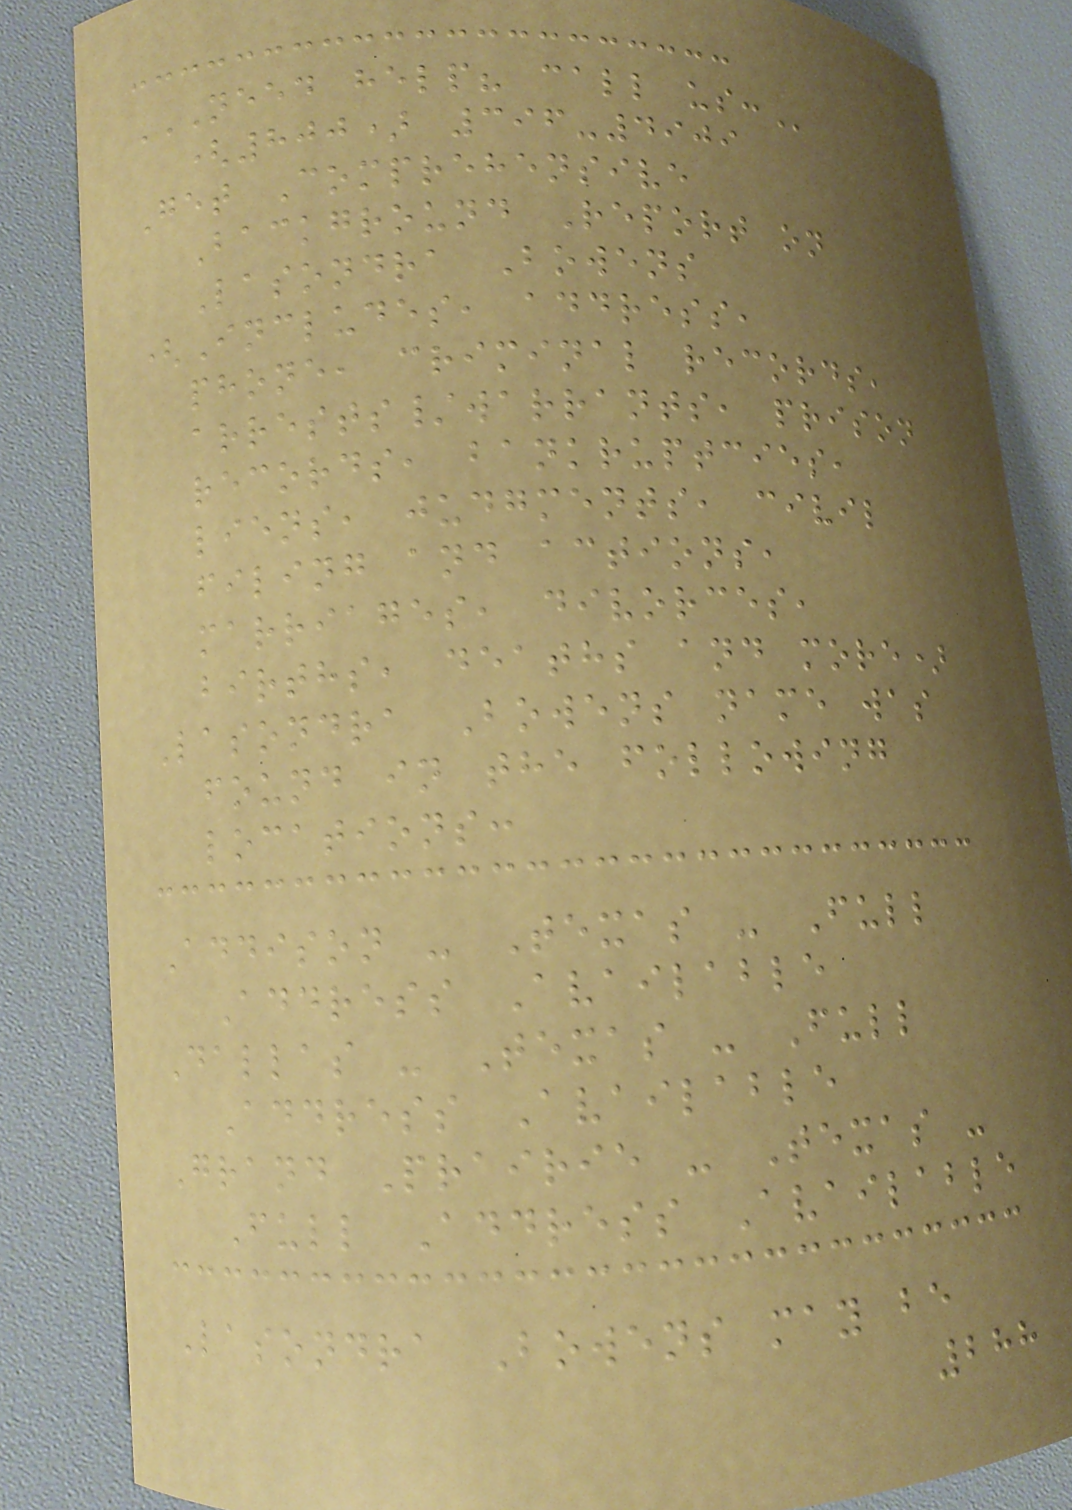NEED HELP? CALL US:
(800) 396-4909
Get Comprehensive
Background Report on
Lasondra Bowens
(Includes, address,
phone, criminal records,
arrests/warrants, prison
records, bankruptcies,
liens, judgments, civil
filing and actions,
marriages, divorces,
births, deaths and more)
Lasondra Bowens name was
found in the following
locations:
Addison - Texas - Full
Address Available
Dallas - Texas - Full
Address Available
Grand Prairie - Texas -
Full Address Available
Lasondra Bowens may be
288
